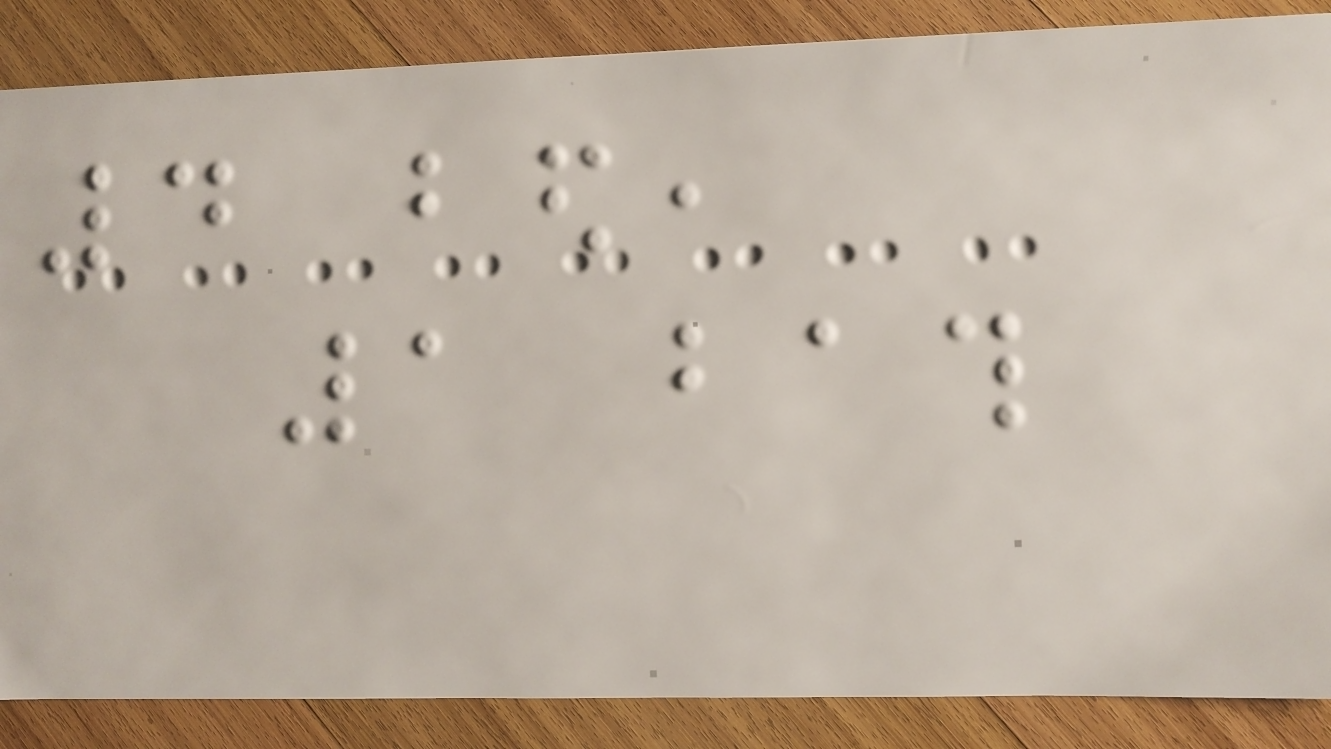4 bed,
1 bath
